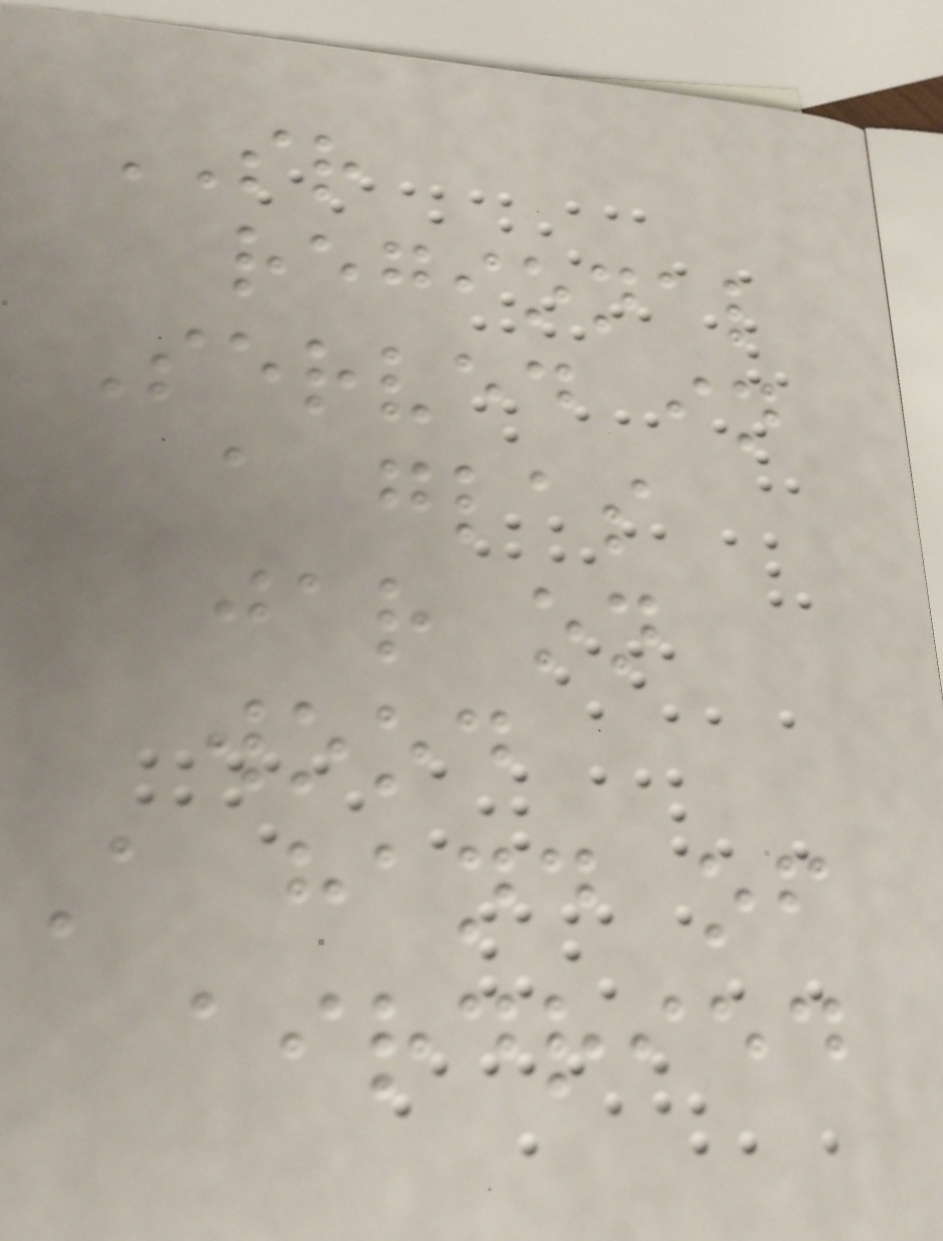SR
regional
Served in
a glas
jar on
wood
A hand of
airdried
